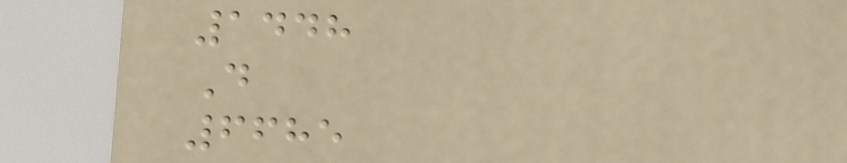1448
D
6685
